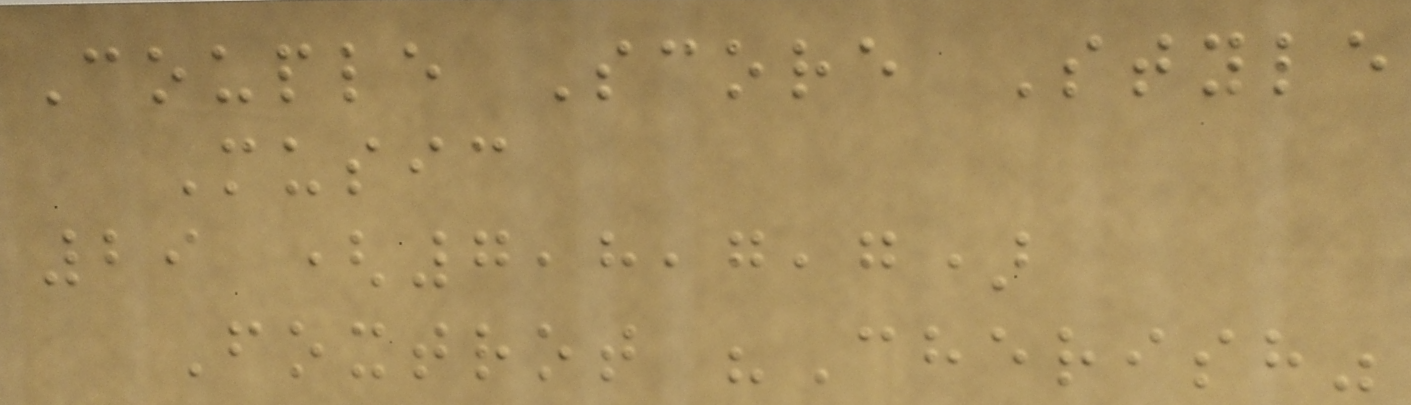Couple Score Style
Music
29 (7,8,7,7)
Foxtrot "Cherish"
